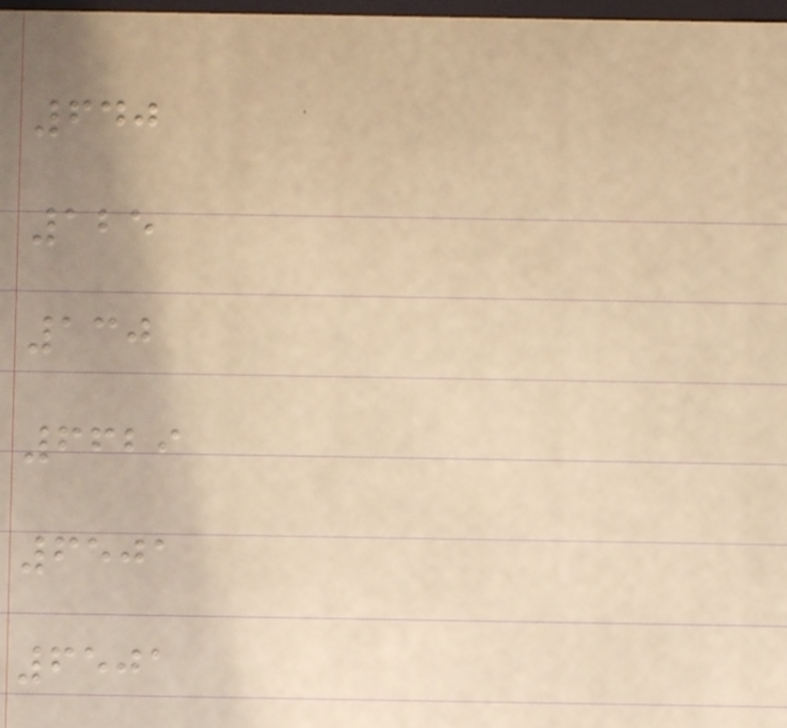640
125
130
6629
6501
6501
